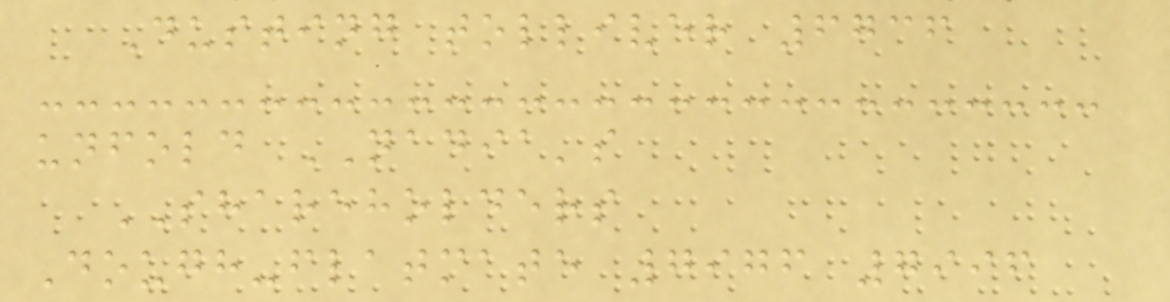Dusting tolliver 6736
unfold NADIA's
SHAREHOLDERS
Dough-flatmate 7976 7996
